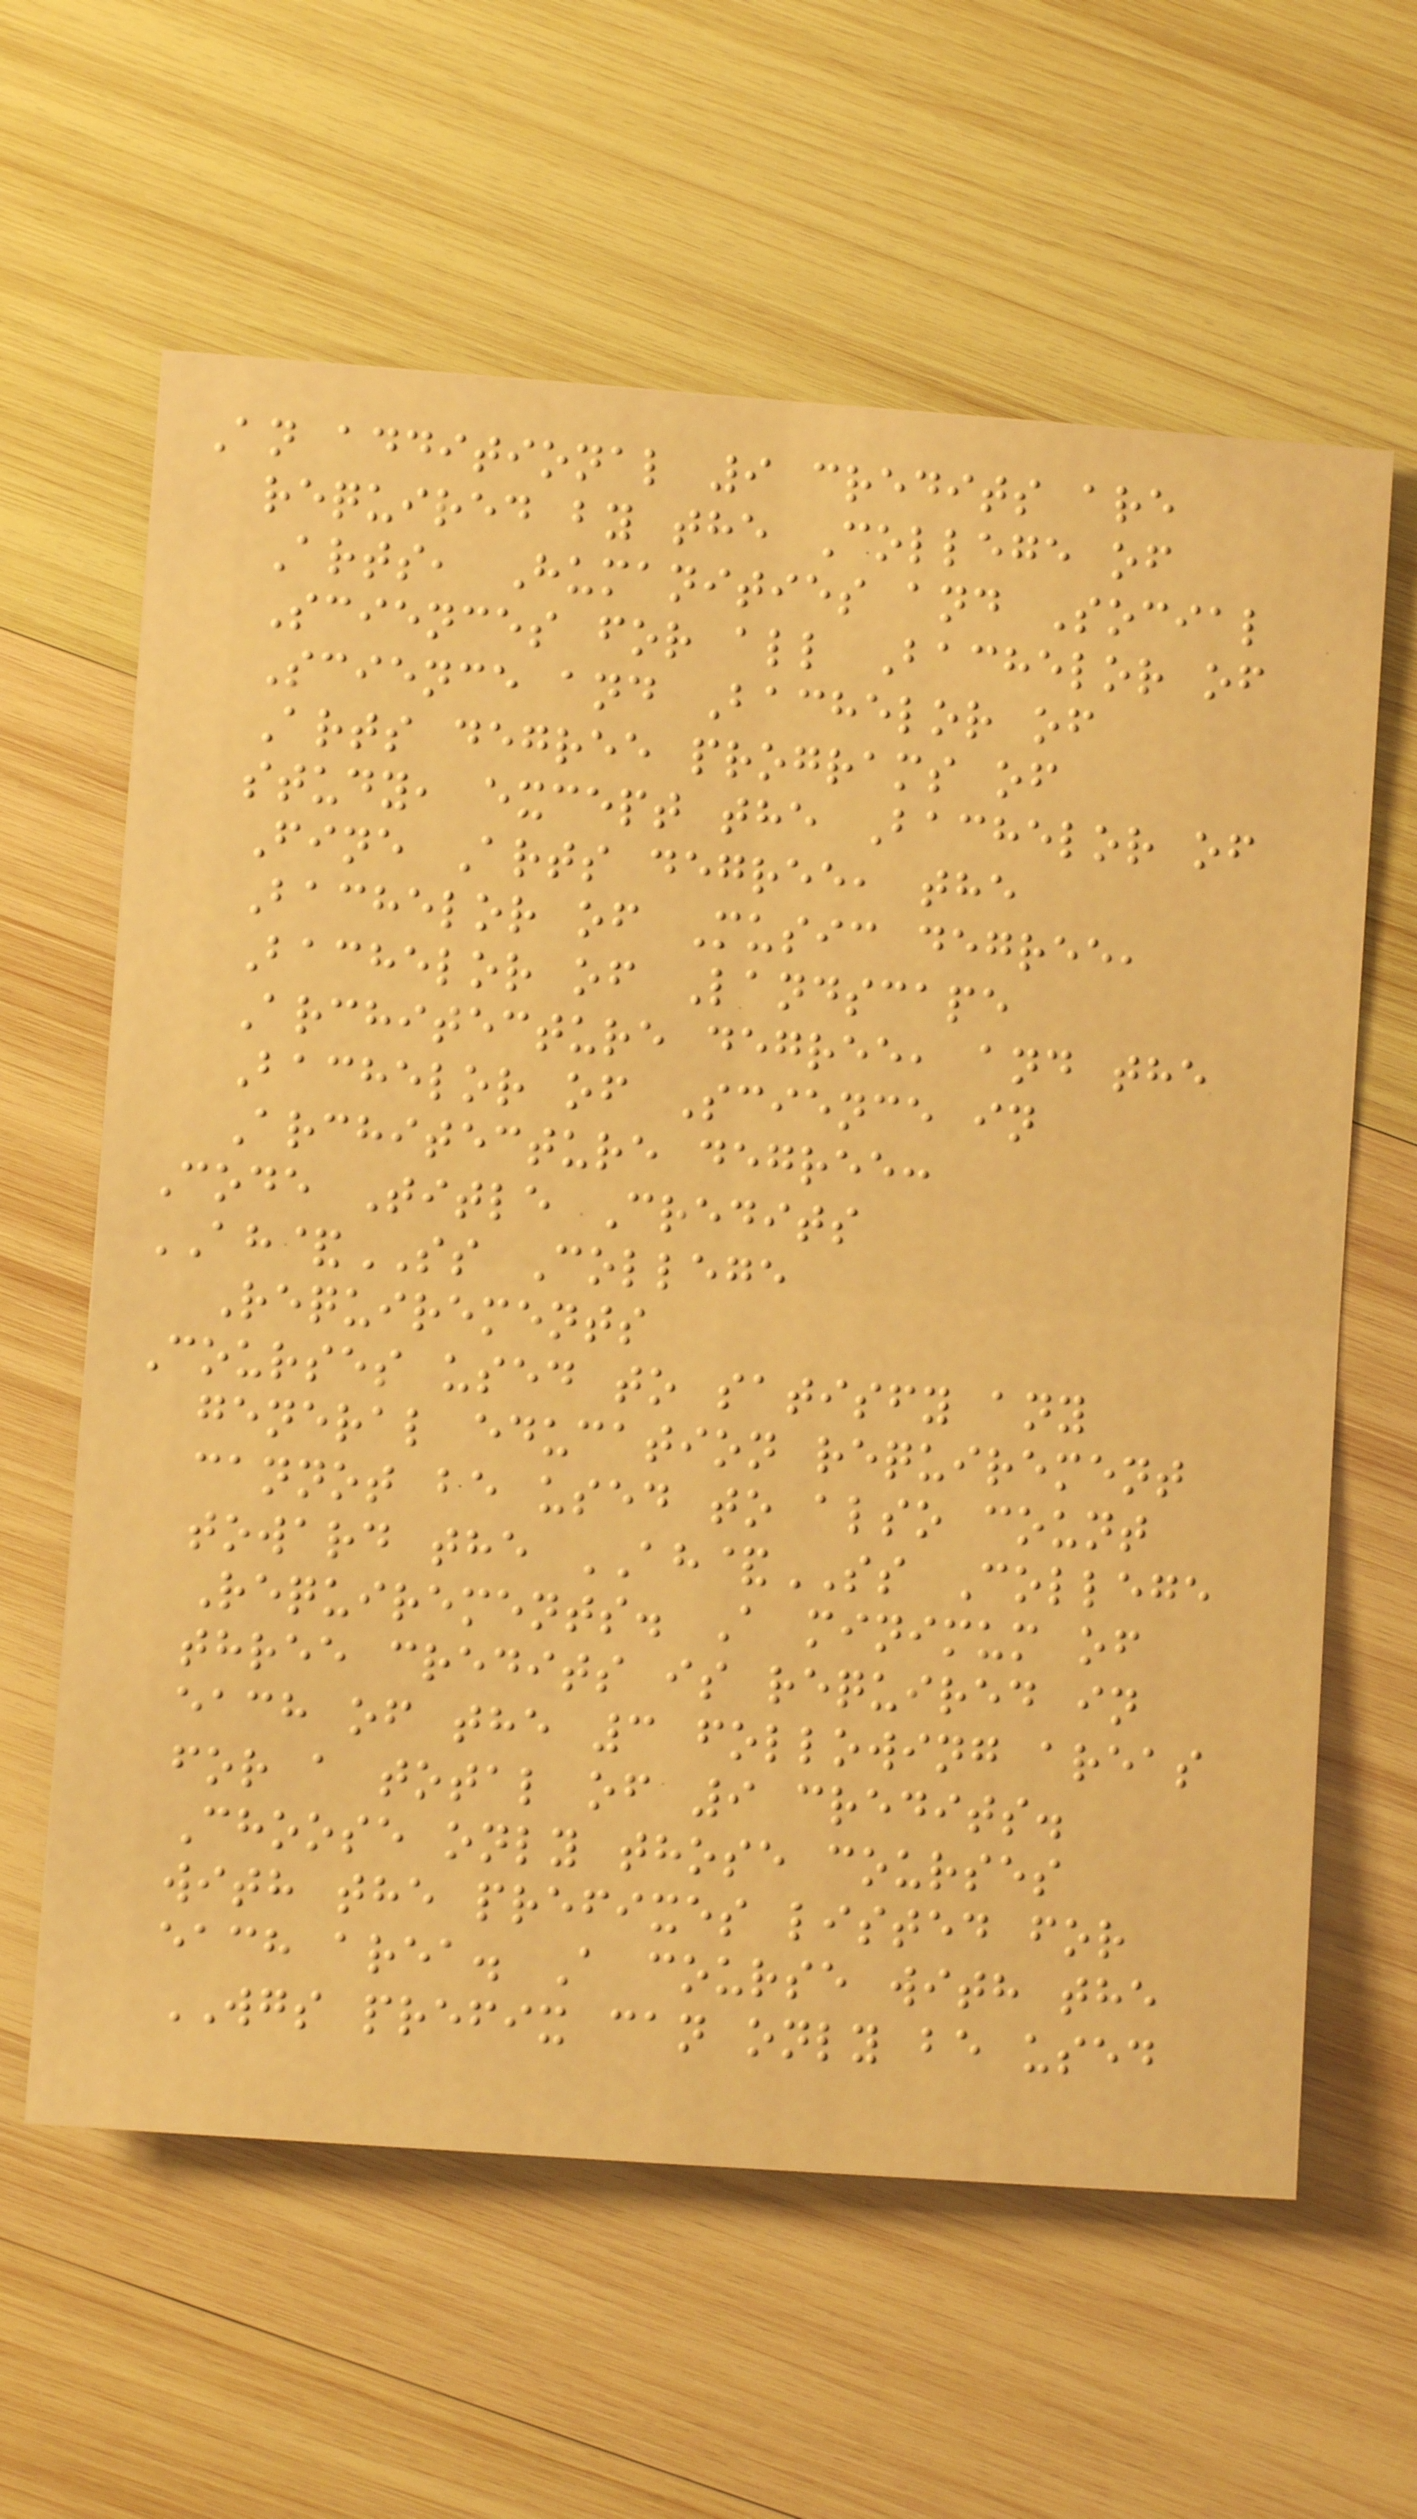An additional 9 credits are
required by the College of
Arts, Humanities and Social
Sciences for all Bachelor of
Science and Bachelor of
Arts degree programs of
study, except the Bachelor of
Fine Arts degree, the
Bachelor of Music degree,
Bachelor of Landscape
Architecture degree, and the
Bachelor of Science in
Architecture degree:
Code Title Credits
AH&SS College
Requirements
Courses used to satisfy any
general education requirement
cannot be used to also count
toward the AH&SS College
Requirements. A minimum of
three credits is required in
each of the 3 following areas
for a total of 9 credits.
Choose only those courses
with the prefixes listed for
each area. A course with the
WGS prefix can only be used
